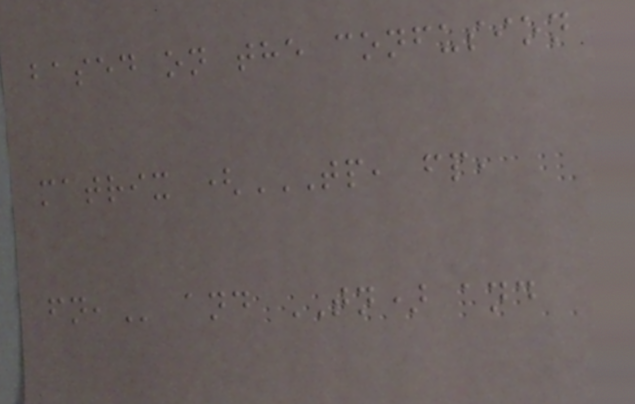based on the confusion
matrix (TP, FP,
FN, and TN) and
